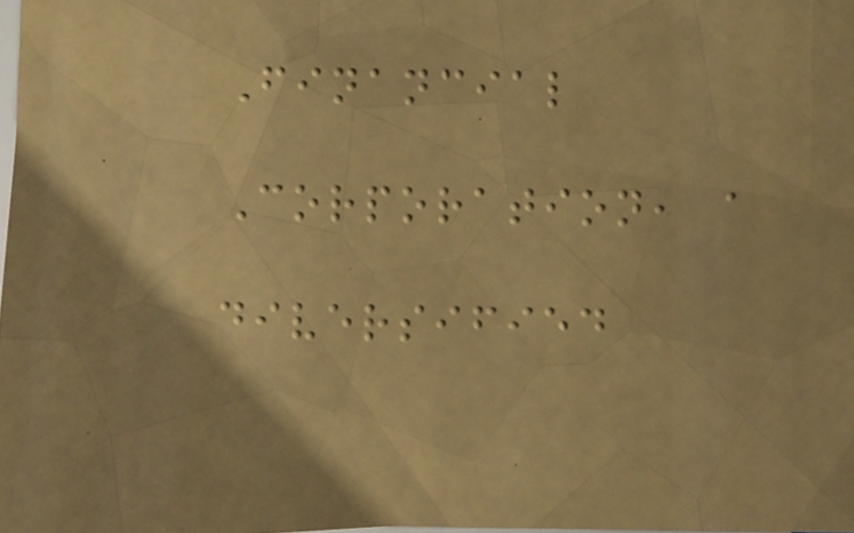Financial
Corporation, a
diversified
